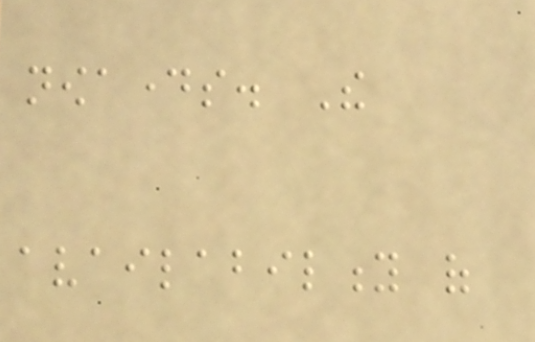nowadays. The
availability of
